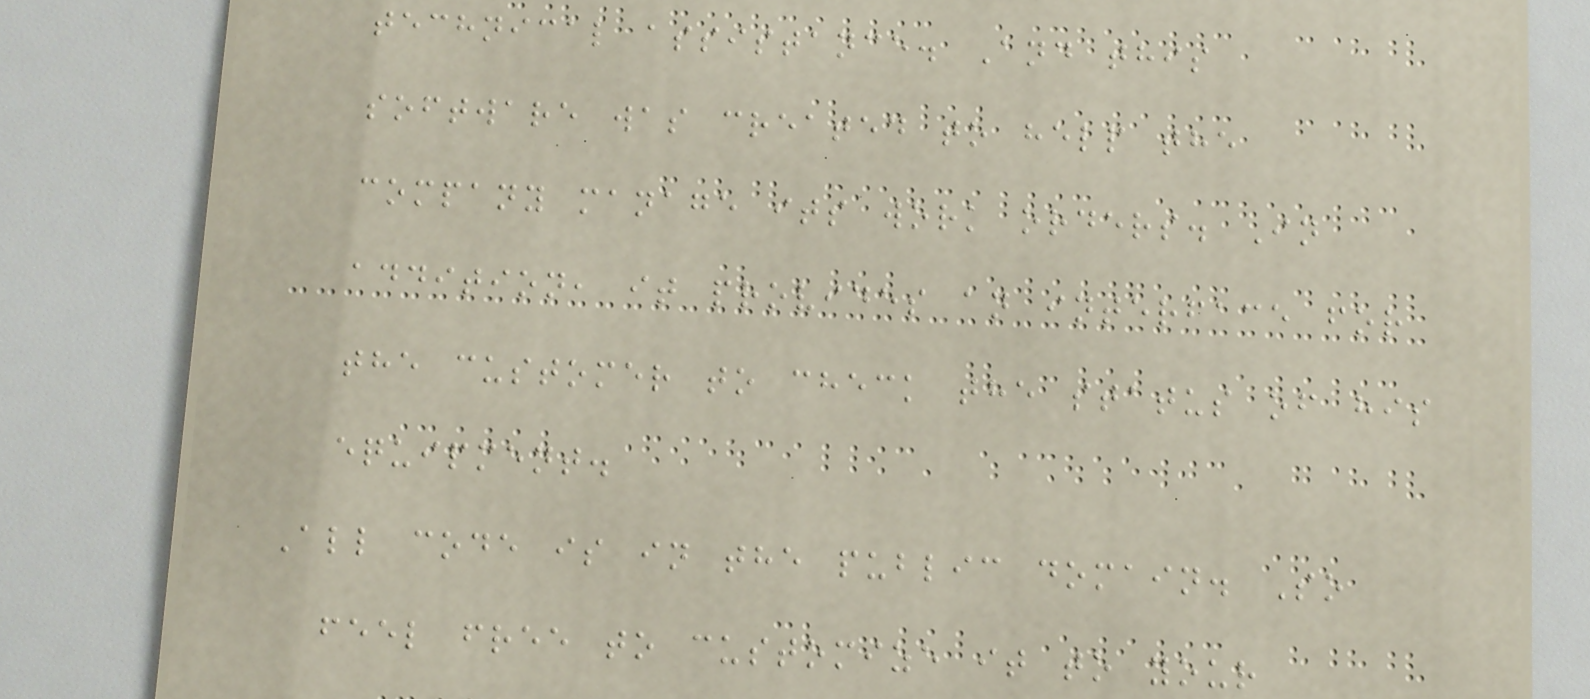technical assistance. And this
software was created to help the
company manage its work orders. In
addition, it provides an interface for
the customer to check the status of his
equipment.
All code is in the public domain. So
feel free to customize it to your
